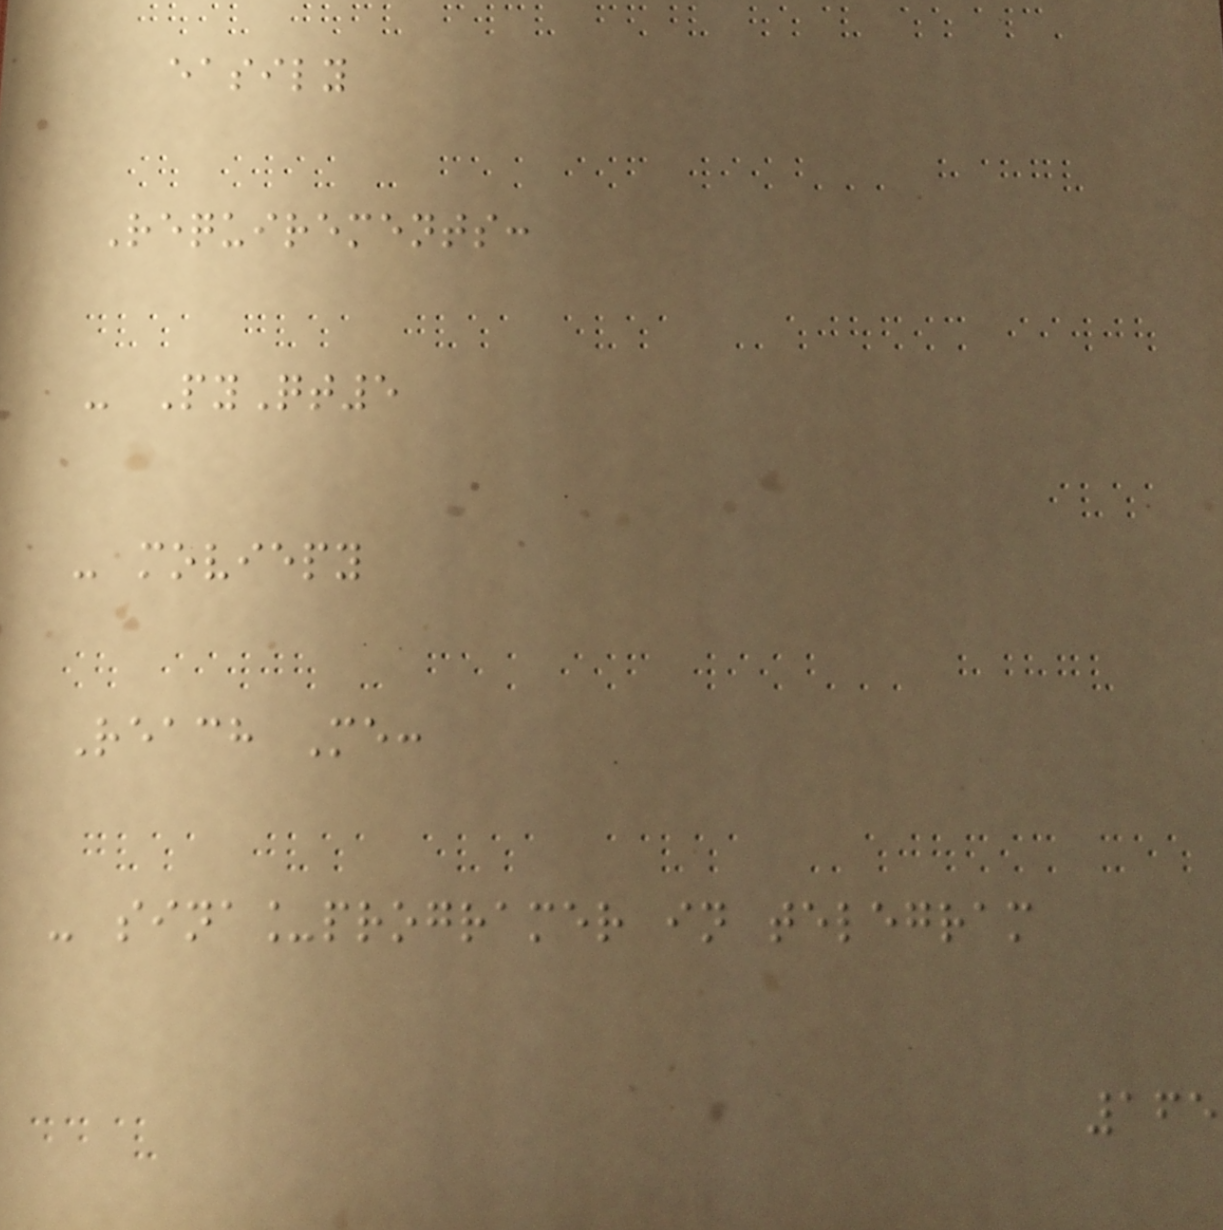easily
Requirements:
- PyQt5
- moviepy
Reach Me:
- sina_programer in telegram
165
